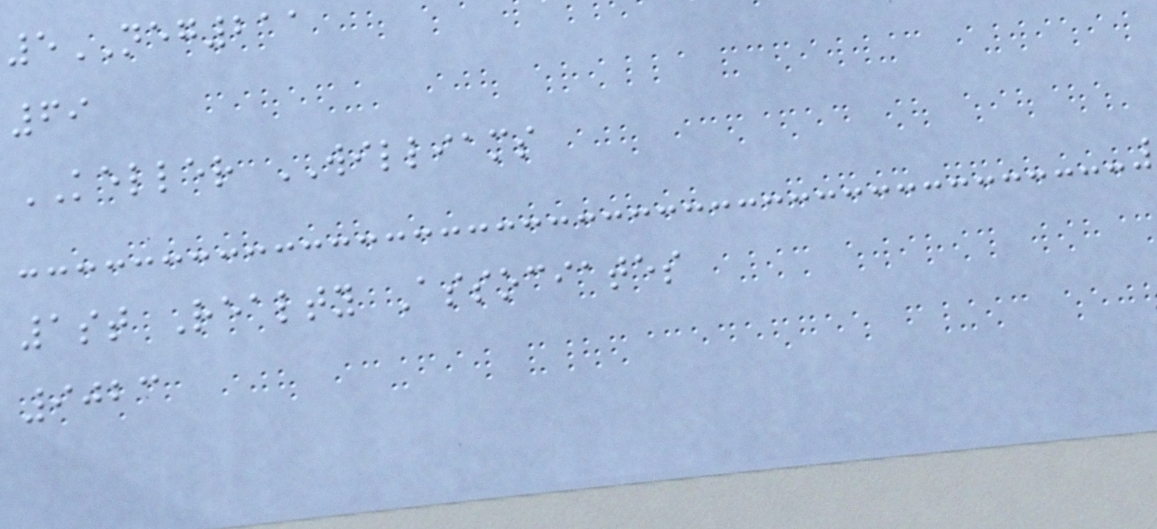5NEG211
69
KELLER WILLIAMS
1st Realty Associates
9023
